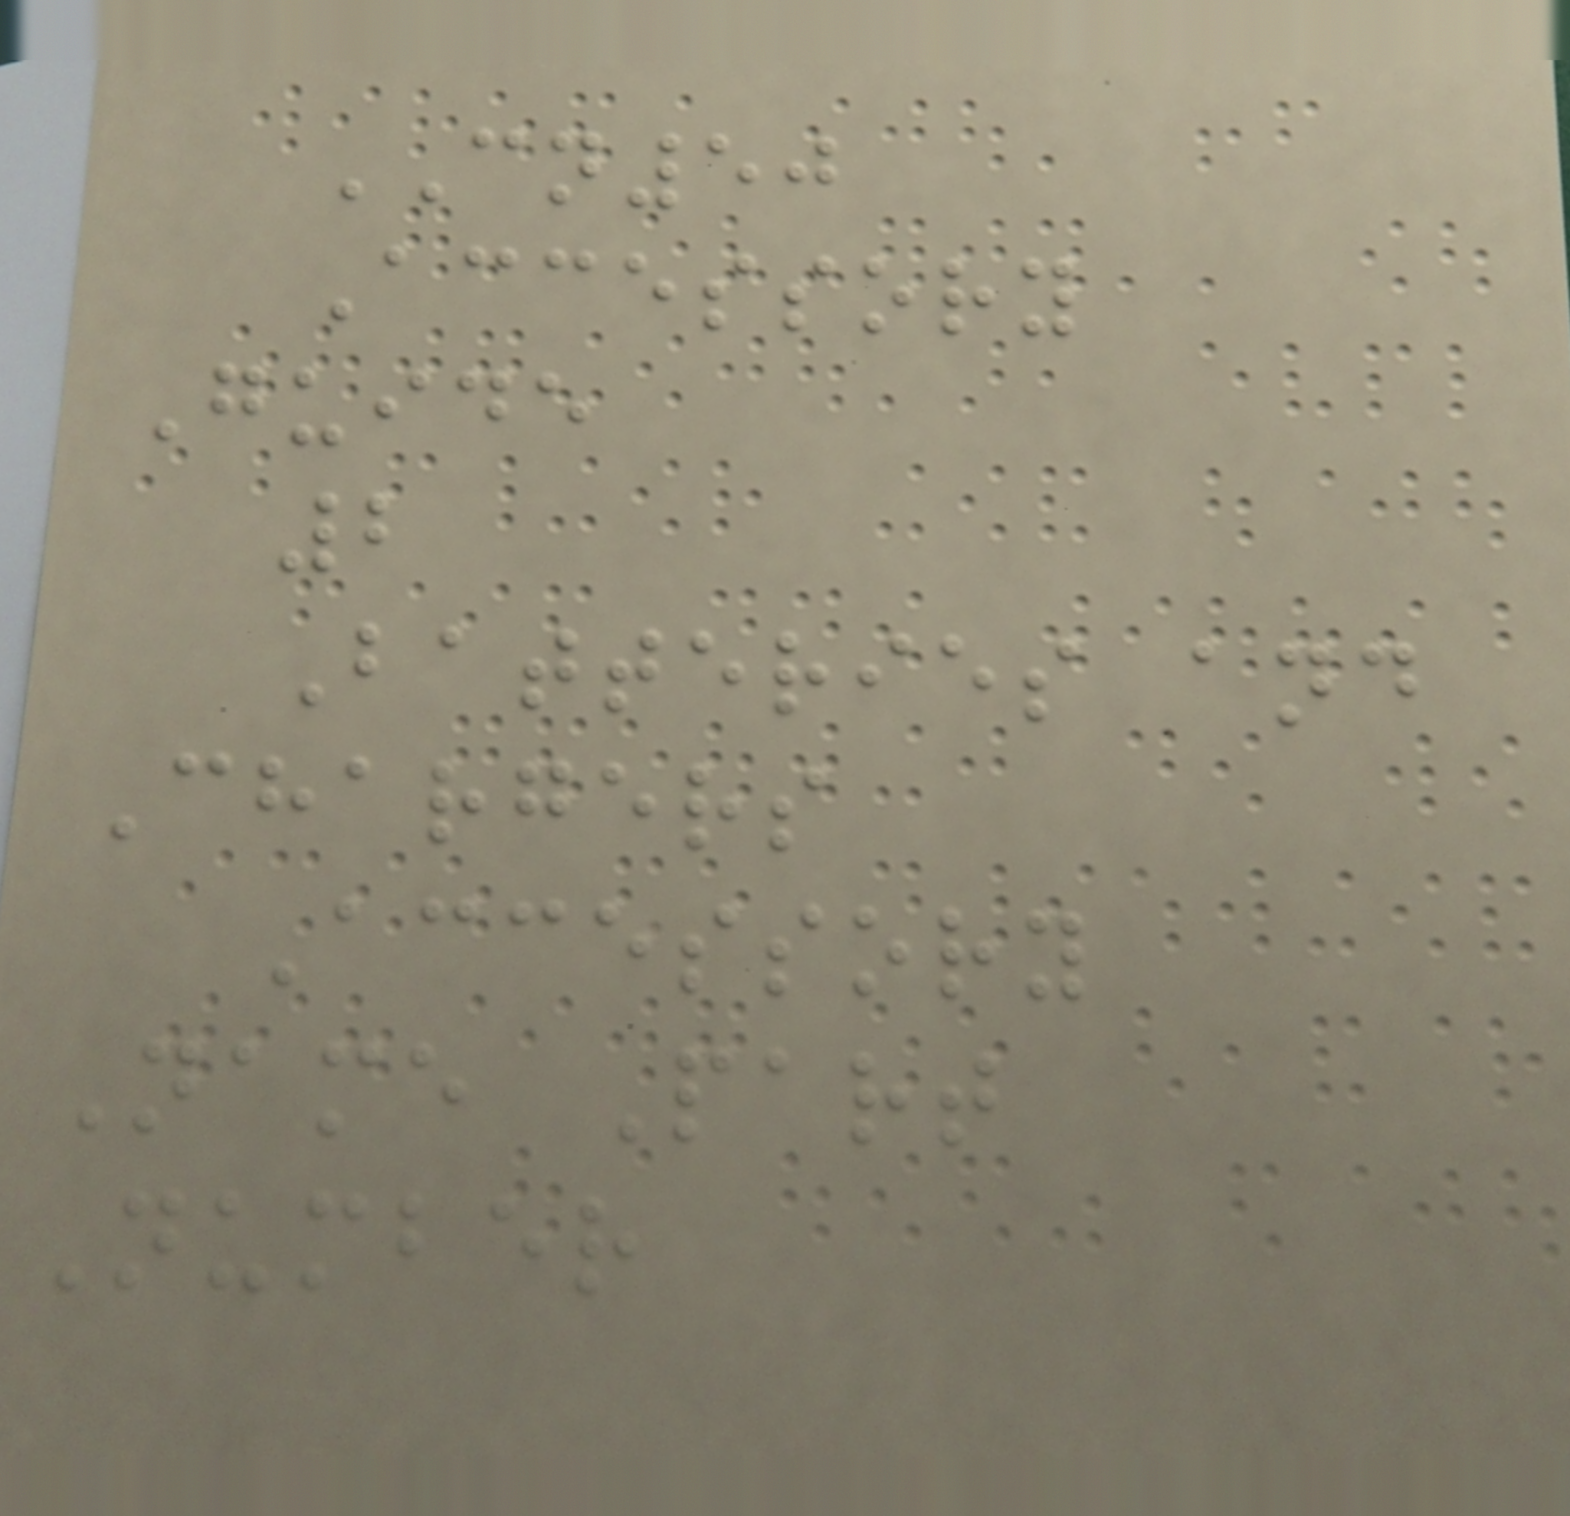CN50
Accessory
Guide
2
Batteries and
Chargers
Accessory
Name Part
Number
